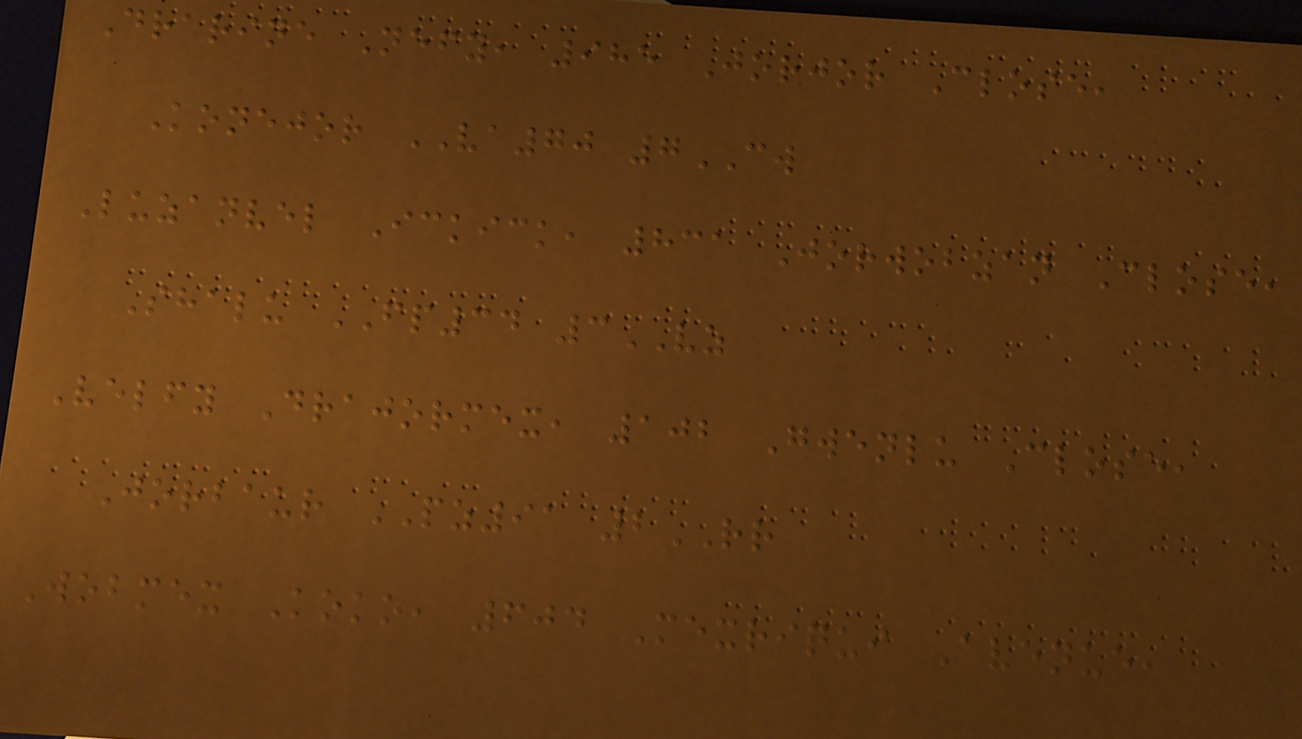Drarine Nefy, 985 Jorjor Close,
Konejor VA70 7CW
Luzanvel Ickick, 831 Jorwobzan Close,
Shalu FP34 3VZ
Velfy Drajormex, 102 Gwenlu Close,
Jorbaur PZ91 2RR
Wobmex Koko, 604 Mexriqui Avenue,
